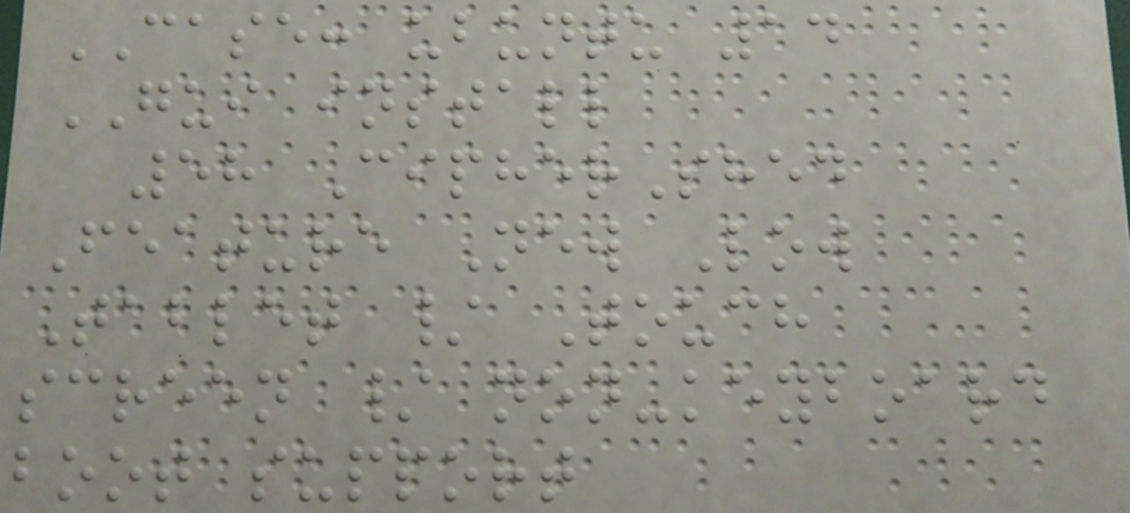CASE: ubuntu 14
GUI install
58 CipherShed
Feature New Low
Tablet / Touch
screen / non-keyboard
boot support
